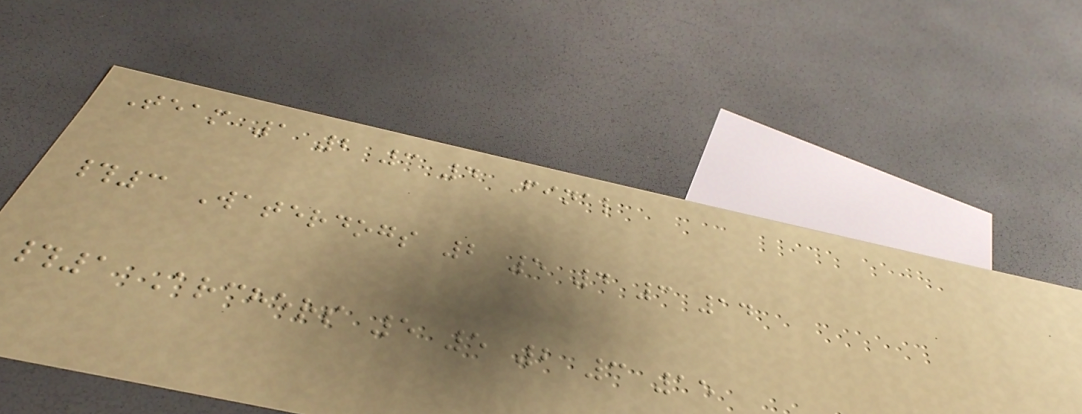Team 1 2 3 4 Final
#3 Waterdogs 2 5 4 3 14
#1 Archers 5 5 2 3 15
